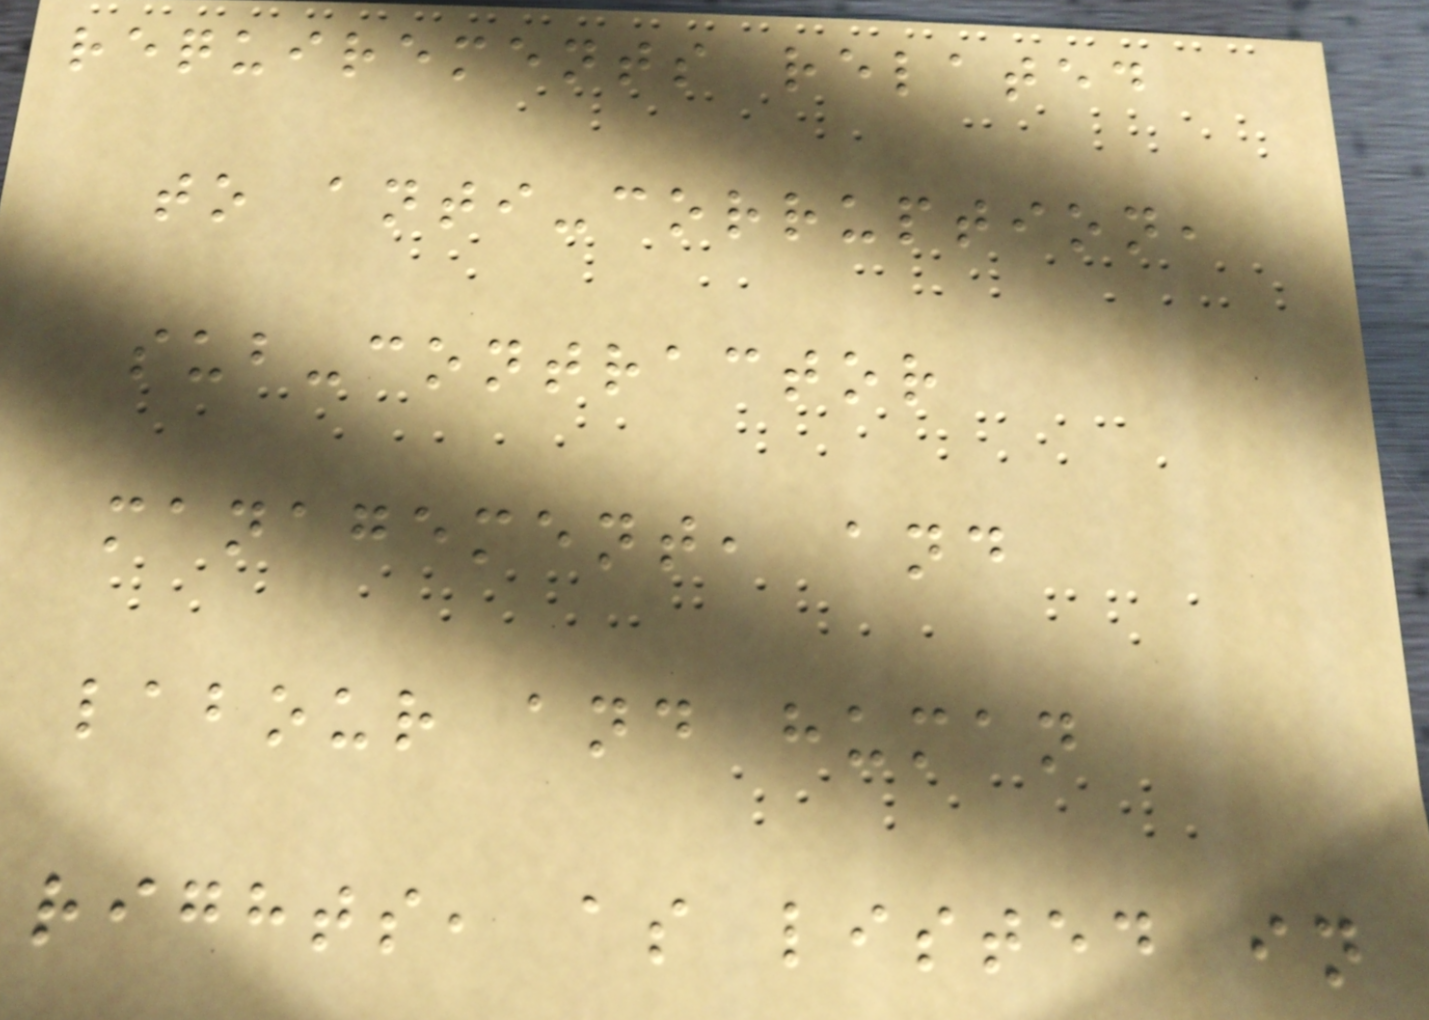requirements related
to anti-corruption,
sub-contractor
management, and
labour and human
rights, as listed in
